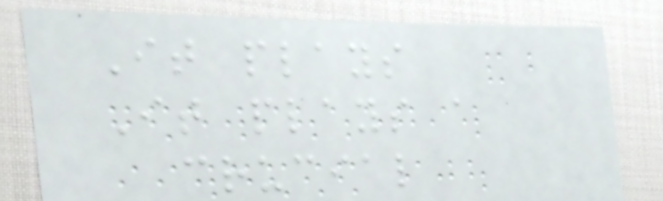It plays
It plays a
crucial
